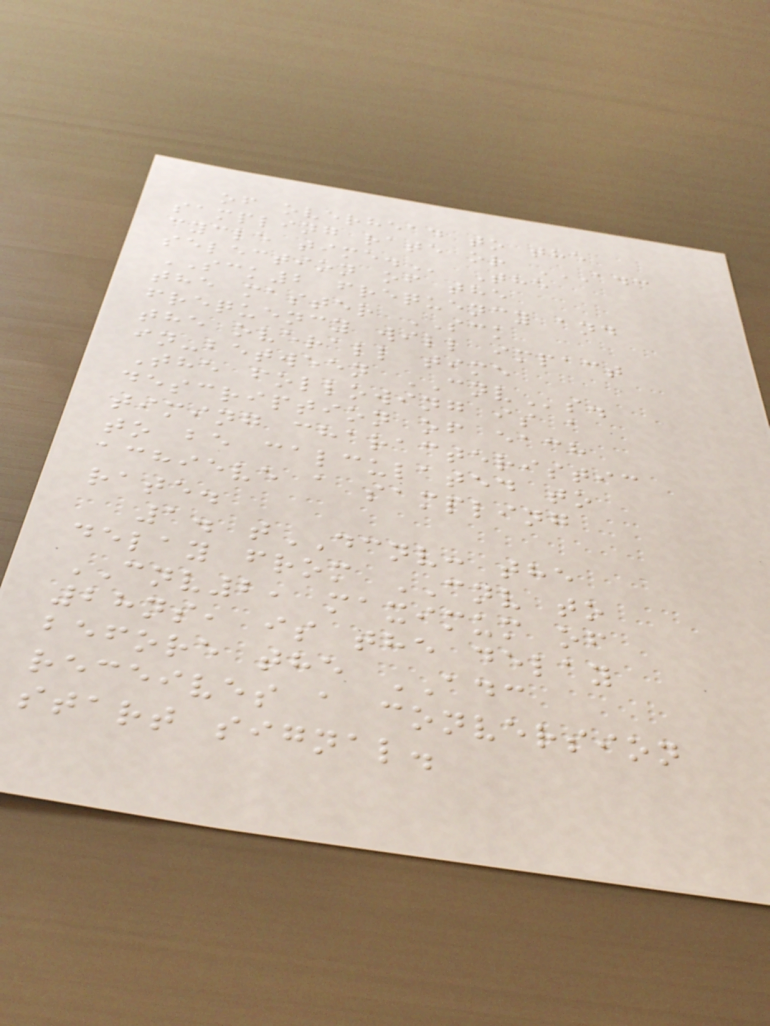of overhead to the
sampling rate or ADC
CYCLE TIME. The
selection of the
SCK2 frequency and
the master SCK
frequency will impact
the overall time
in-between CNVs.
The following is a
description of each
timing characteristic
to be calculated to
achieve a sampling
rate.
1. tDCNV: the
delay from CNV to
CNV2, maximum of
28ns, is the delay
before the ADC
receives a conversion
start signal.
